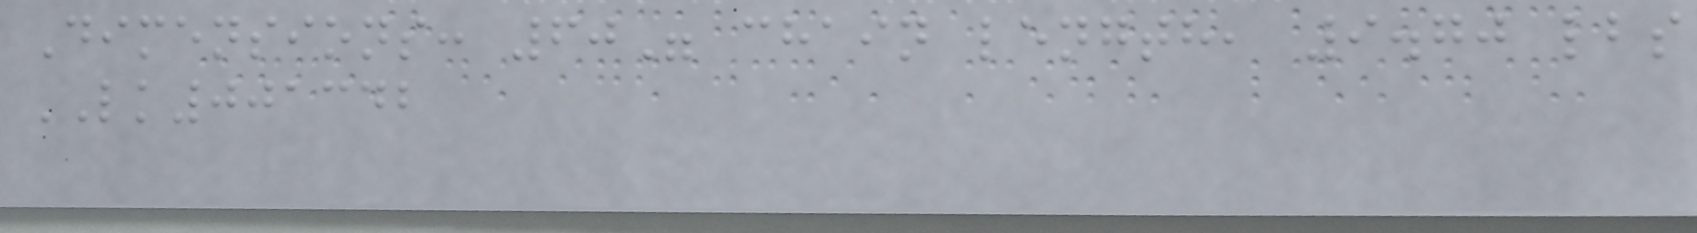Dimensions: 60" chain length, 9.70 lbs
LK001342
